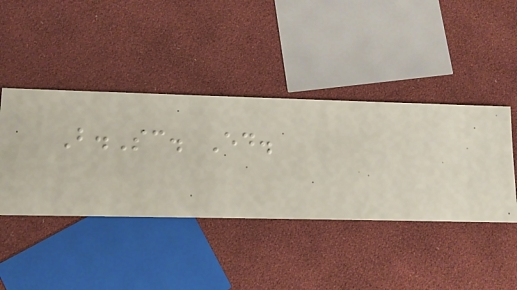B.Sc. Ed.
